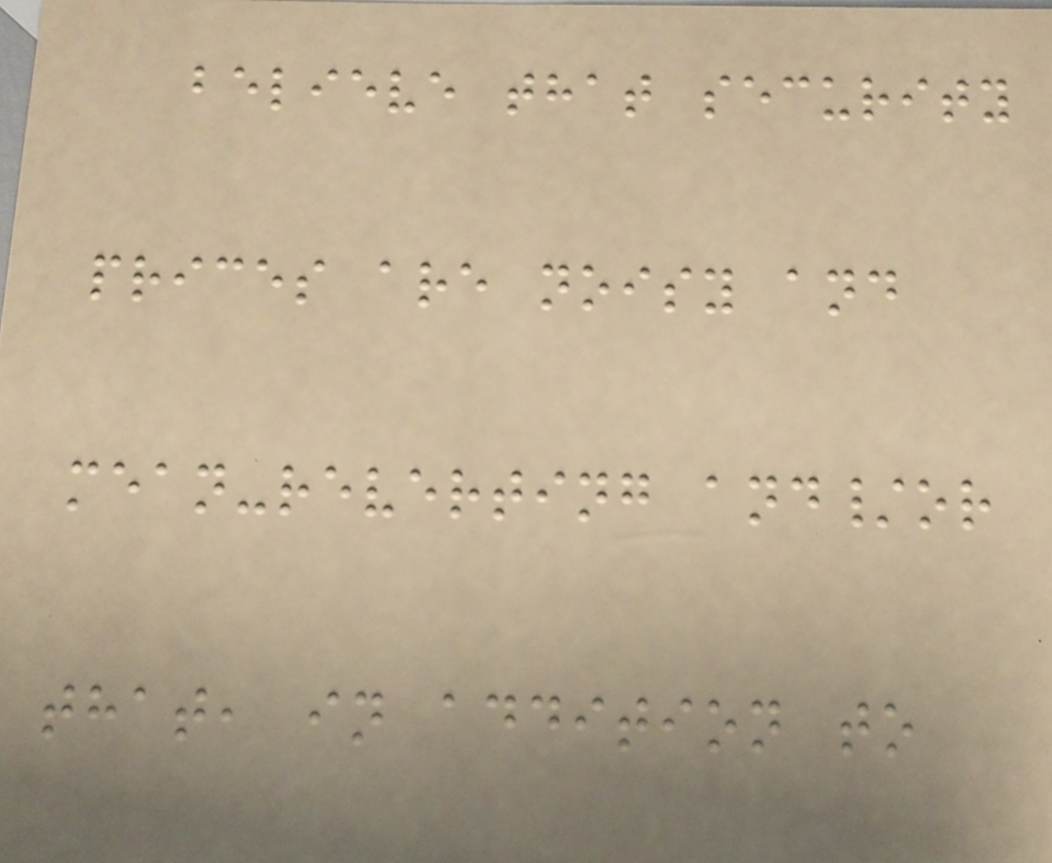believe that security
prices are noisy and
mean-reverting and/or
that, in addition to
